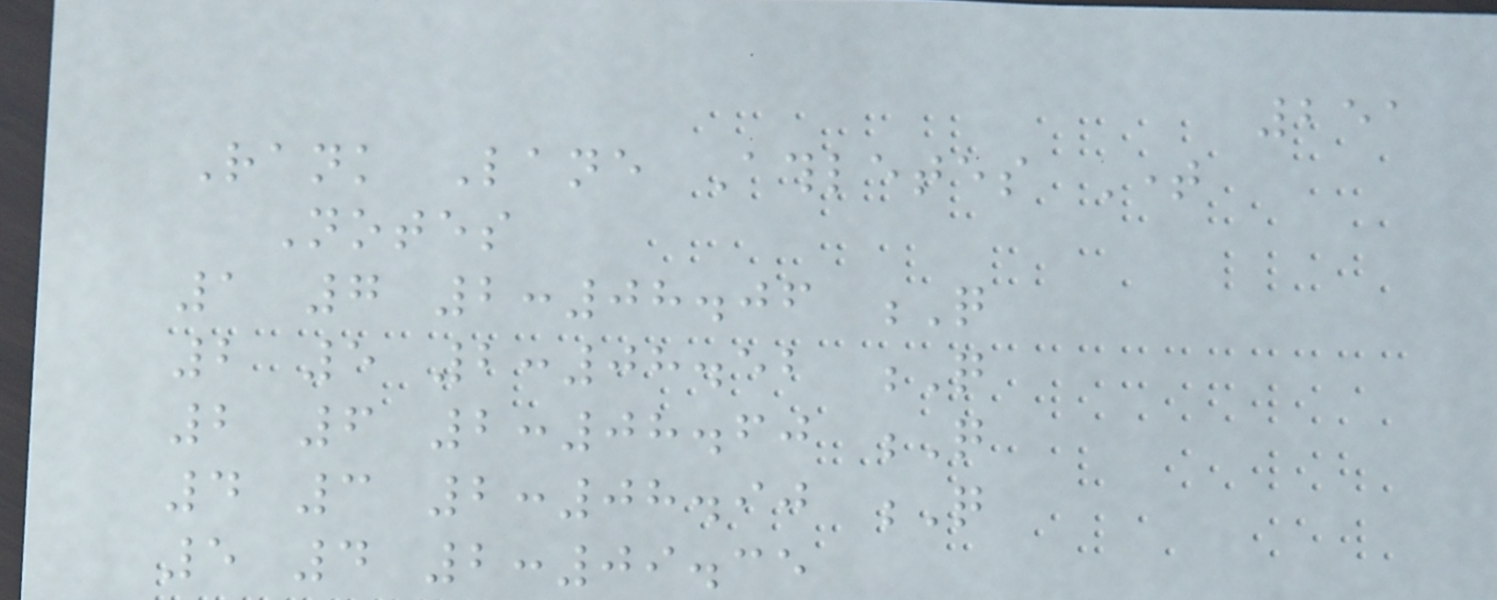251
Rank Lane Athletes Time
Notes
1 7 2:08.06 Q
2 5 2:08.52 Q
2 6 2:08.60 Q
4 3 2:08.90 Q
5 4 2:09.35
